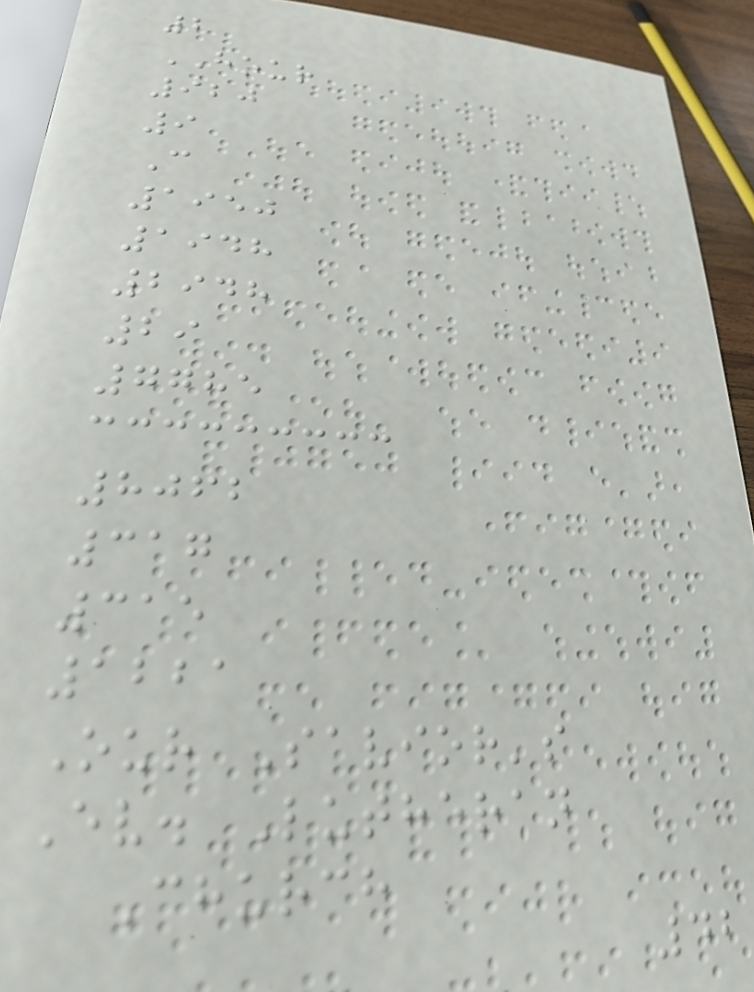2
HOUR
920
9
C
1950
1948
2948
29
7785
8062
317
315
1221
Our Savior's
Ev. Lutheran
Church
42
